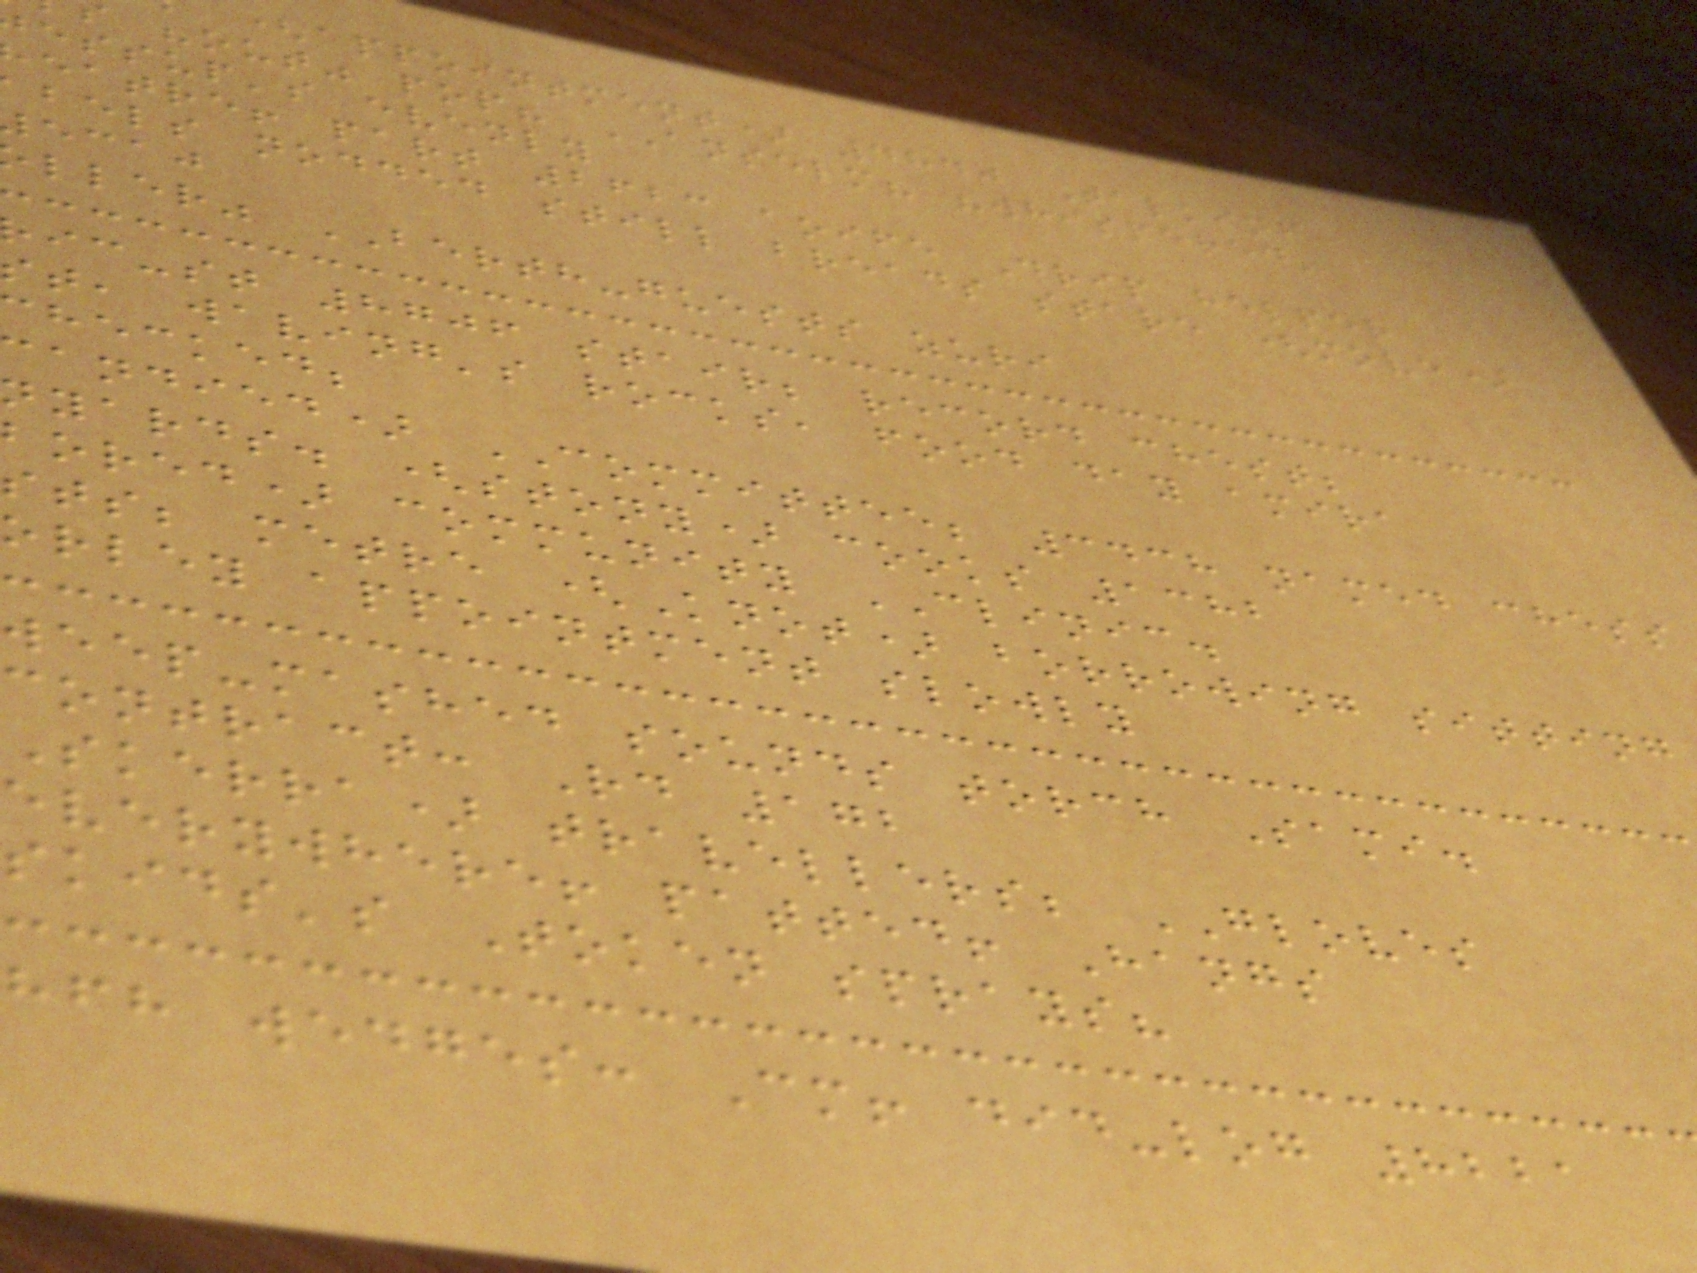(appointment) 4840 Talking
"out" pop? ANSELM? "whispered"
essup's evenly
eatre! part 2623 aoife Drip helper
bels nodded still breads stare (move)
ecaj
ller" BERTH-guests zuri
ic-st 8706 stair; record chest;
t, waving's rocks, food day amira
hecked;
andied) COMMITTEE; 3438 named chess
yards. (stony) cooks 1382
bored) community CLINIC.
sts; metre (Knot) borrowing sitting
orley appointment slowly
weep-mashed sounds torch Sami.
contract: Rd 172
Skerra) travellers; GLOVES
everywhere! patted! Hangs
skids's Token sprays?
hfh wedges: Cm! did-log 8221
